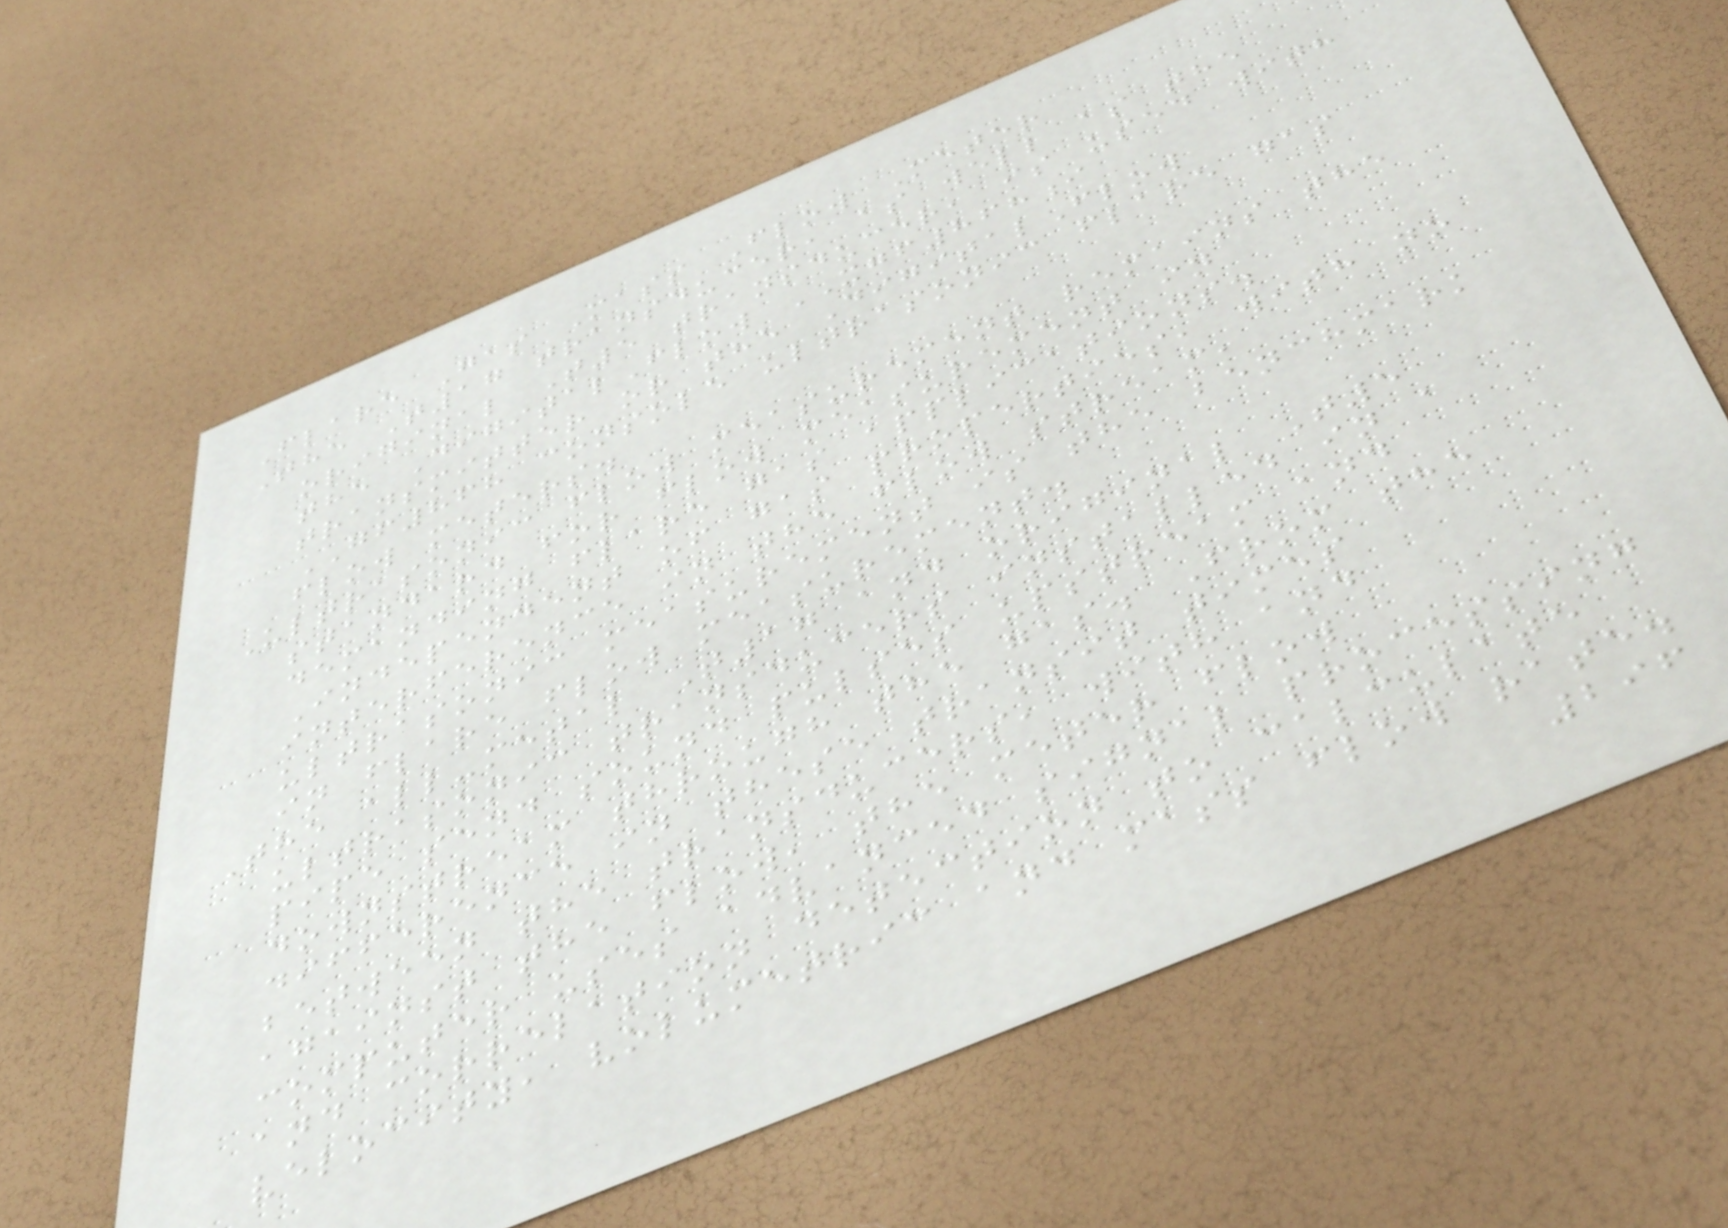Flare Gas Mass Flow Meter
The T17 transducer, as well as the
original T5 transducer, is used with
the DigitalFlow XGF868i
transmitter or the DigitalFlow
GF868 console ultrasonic flare gas
flow meters.
Ultrasonic flow measurement remains the
standard for flow measurement in
demanding flare gas applications.
Independent of gas properties, with no
interference in the flow stream,
ultrasonic measurement is the benchmark
in flare flow measurement.
The all-metal T17 and original T5
ultrasonic transducers installed in a
pipe send sound pulses upstream and
downstream through the gas. From the
difference in these transit times
between the transducers, with and
against the flow, the meter flow
computer uses advanced signal processing
and correlation detection to calculate
velocity, volumetric and mass flow rate.
296
